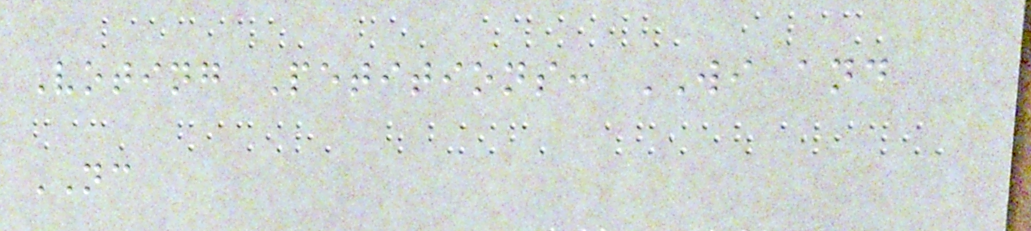Voting Petitions: WI and
NC
